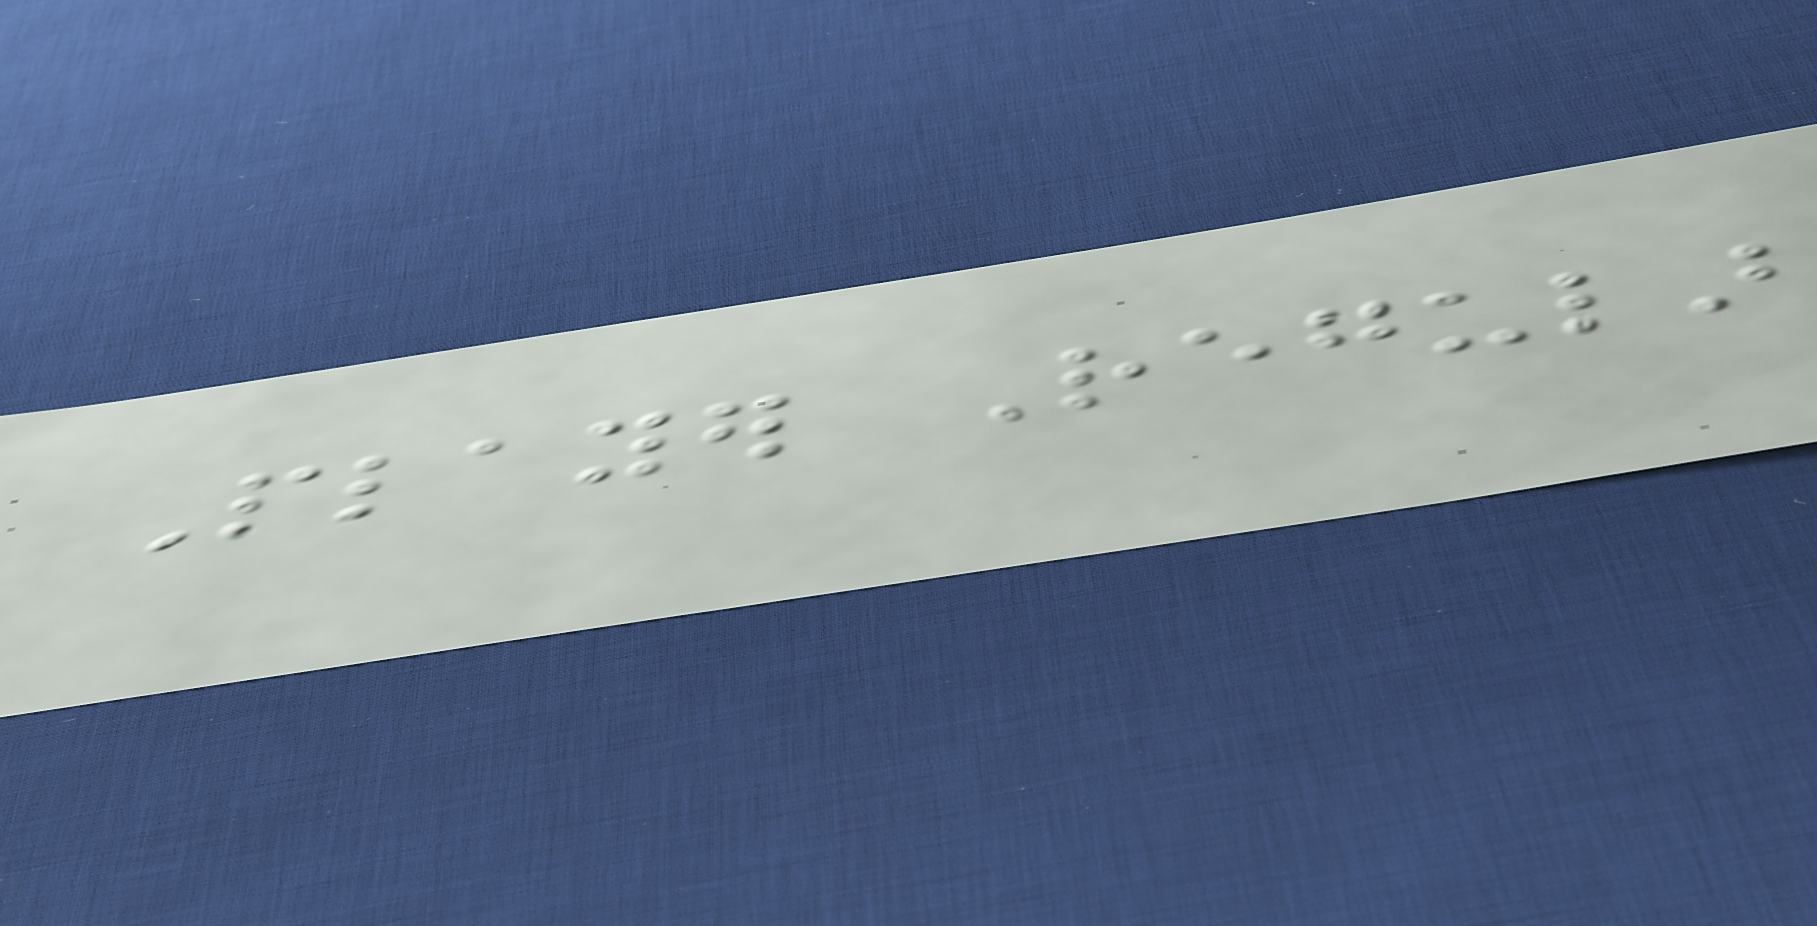Player Regular
